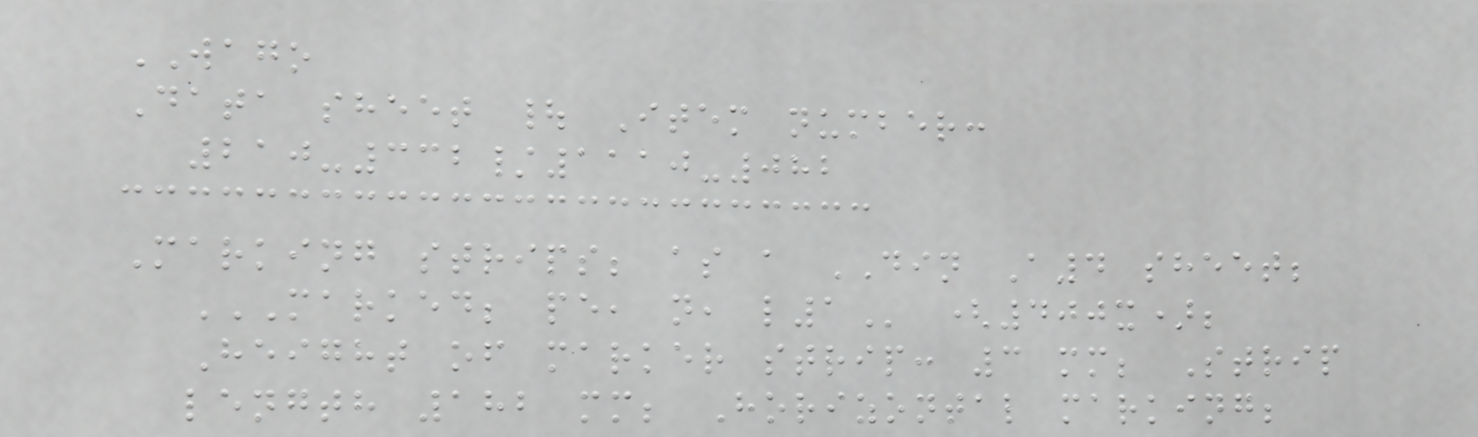WAGO
Data sheet | Item number:
210-332/1110-082
Marking strips; as a DIN A4 sheet;
MARKED; PE, N, L1 (400x);
Height of marker strip: 3 mm; Strip
length 182 mm; Horizontal marking;
